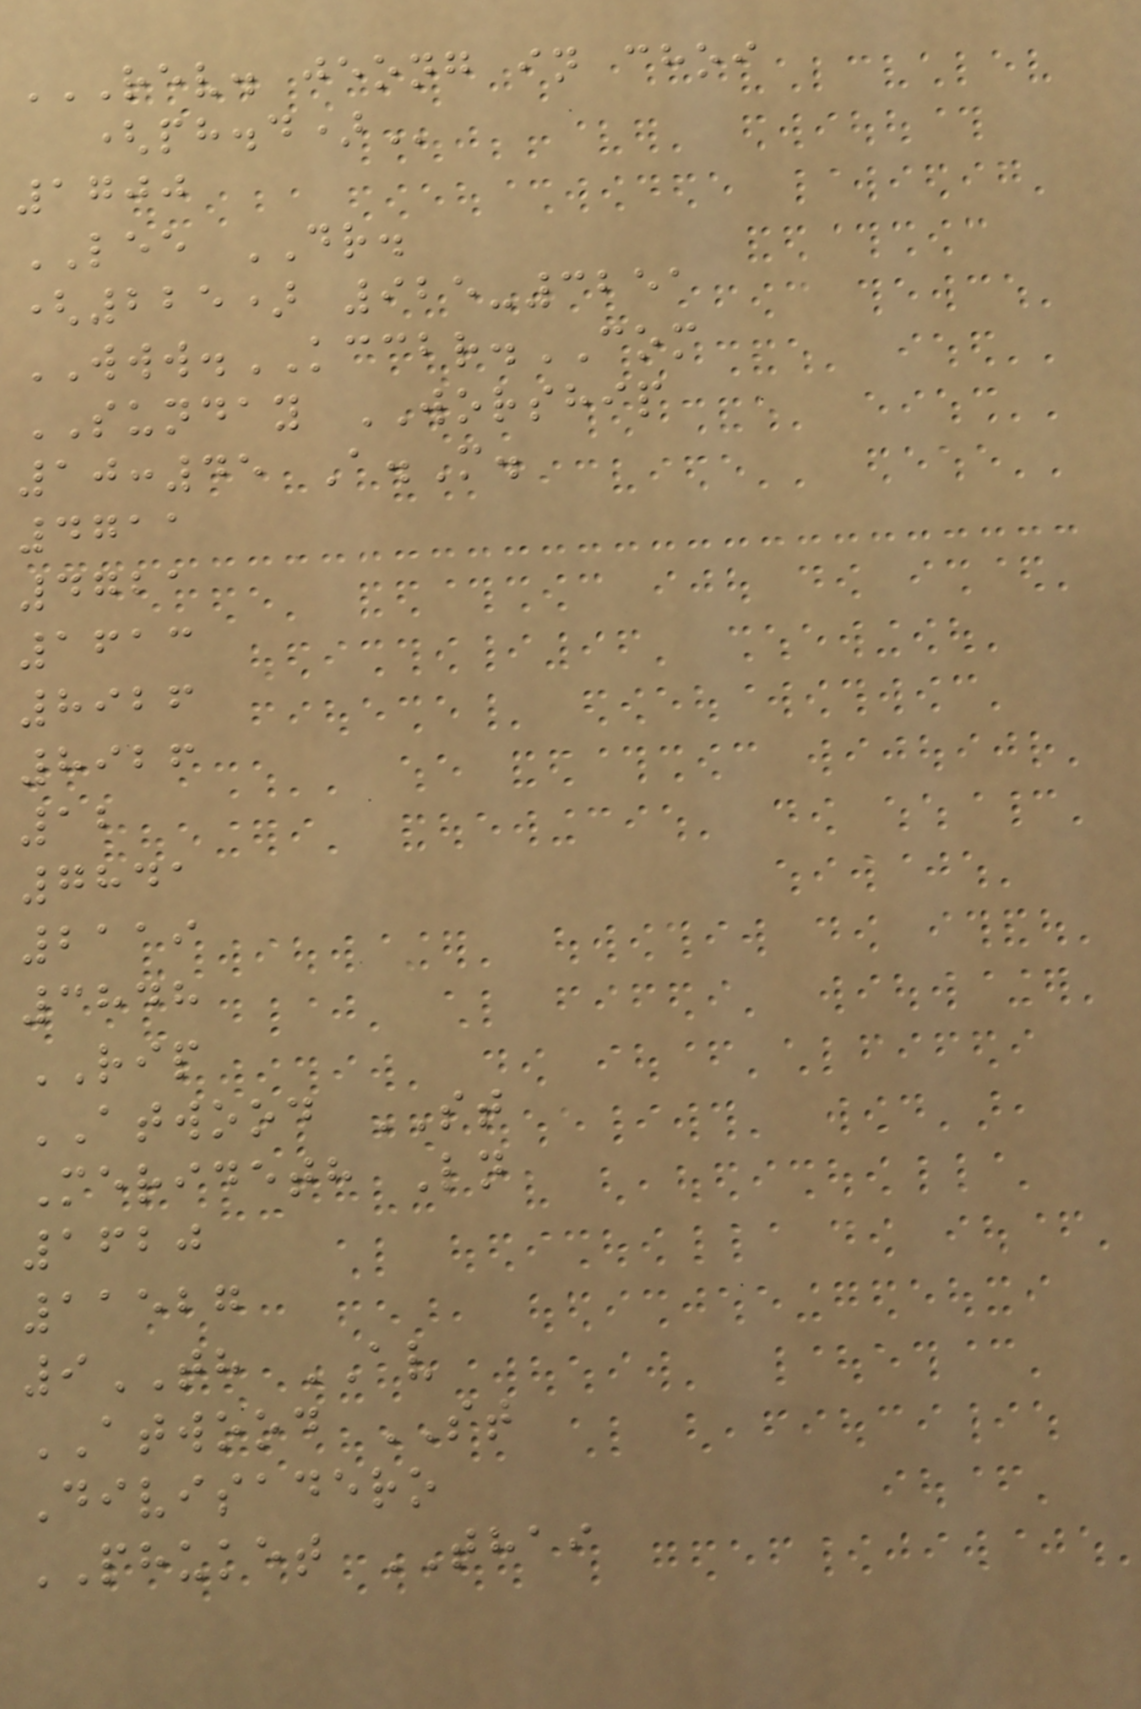REV. JEONG IN CHOI
(PH.D)
1700
LEE DR.
(225) 925-3251
WWW.KCCBR.COM
SUNDAY WORSHIP
10:45 A.M.
4711
4721
1613
8926
8926
12
7841
2119
3848
RIP
ATWOOD ST
Merideth Ln
1620
11527
9TH AV
ATWOOD ST
Divisadero
PHUKET THAI
